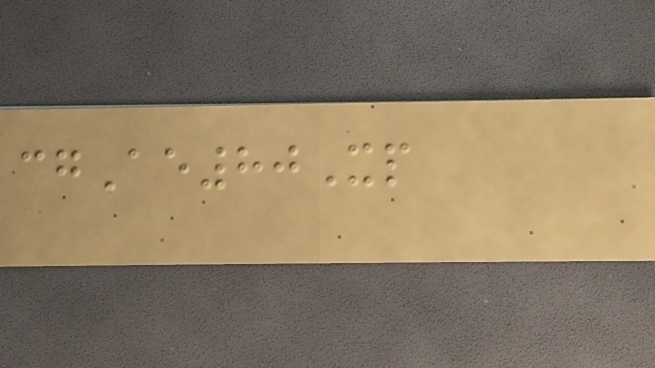cgAe80Xp
